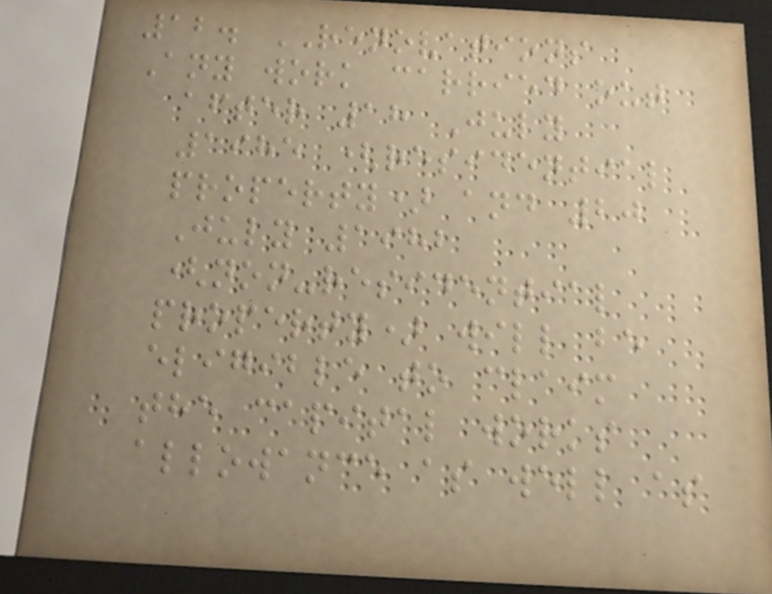12. RENOVATIONS
Any work carried out
after 18 July
1985 (residential
property) and 20
July 1982
(non-residential
property) will be
eligible to claim
the capital works
allowance as well as
